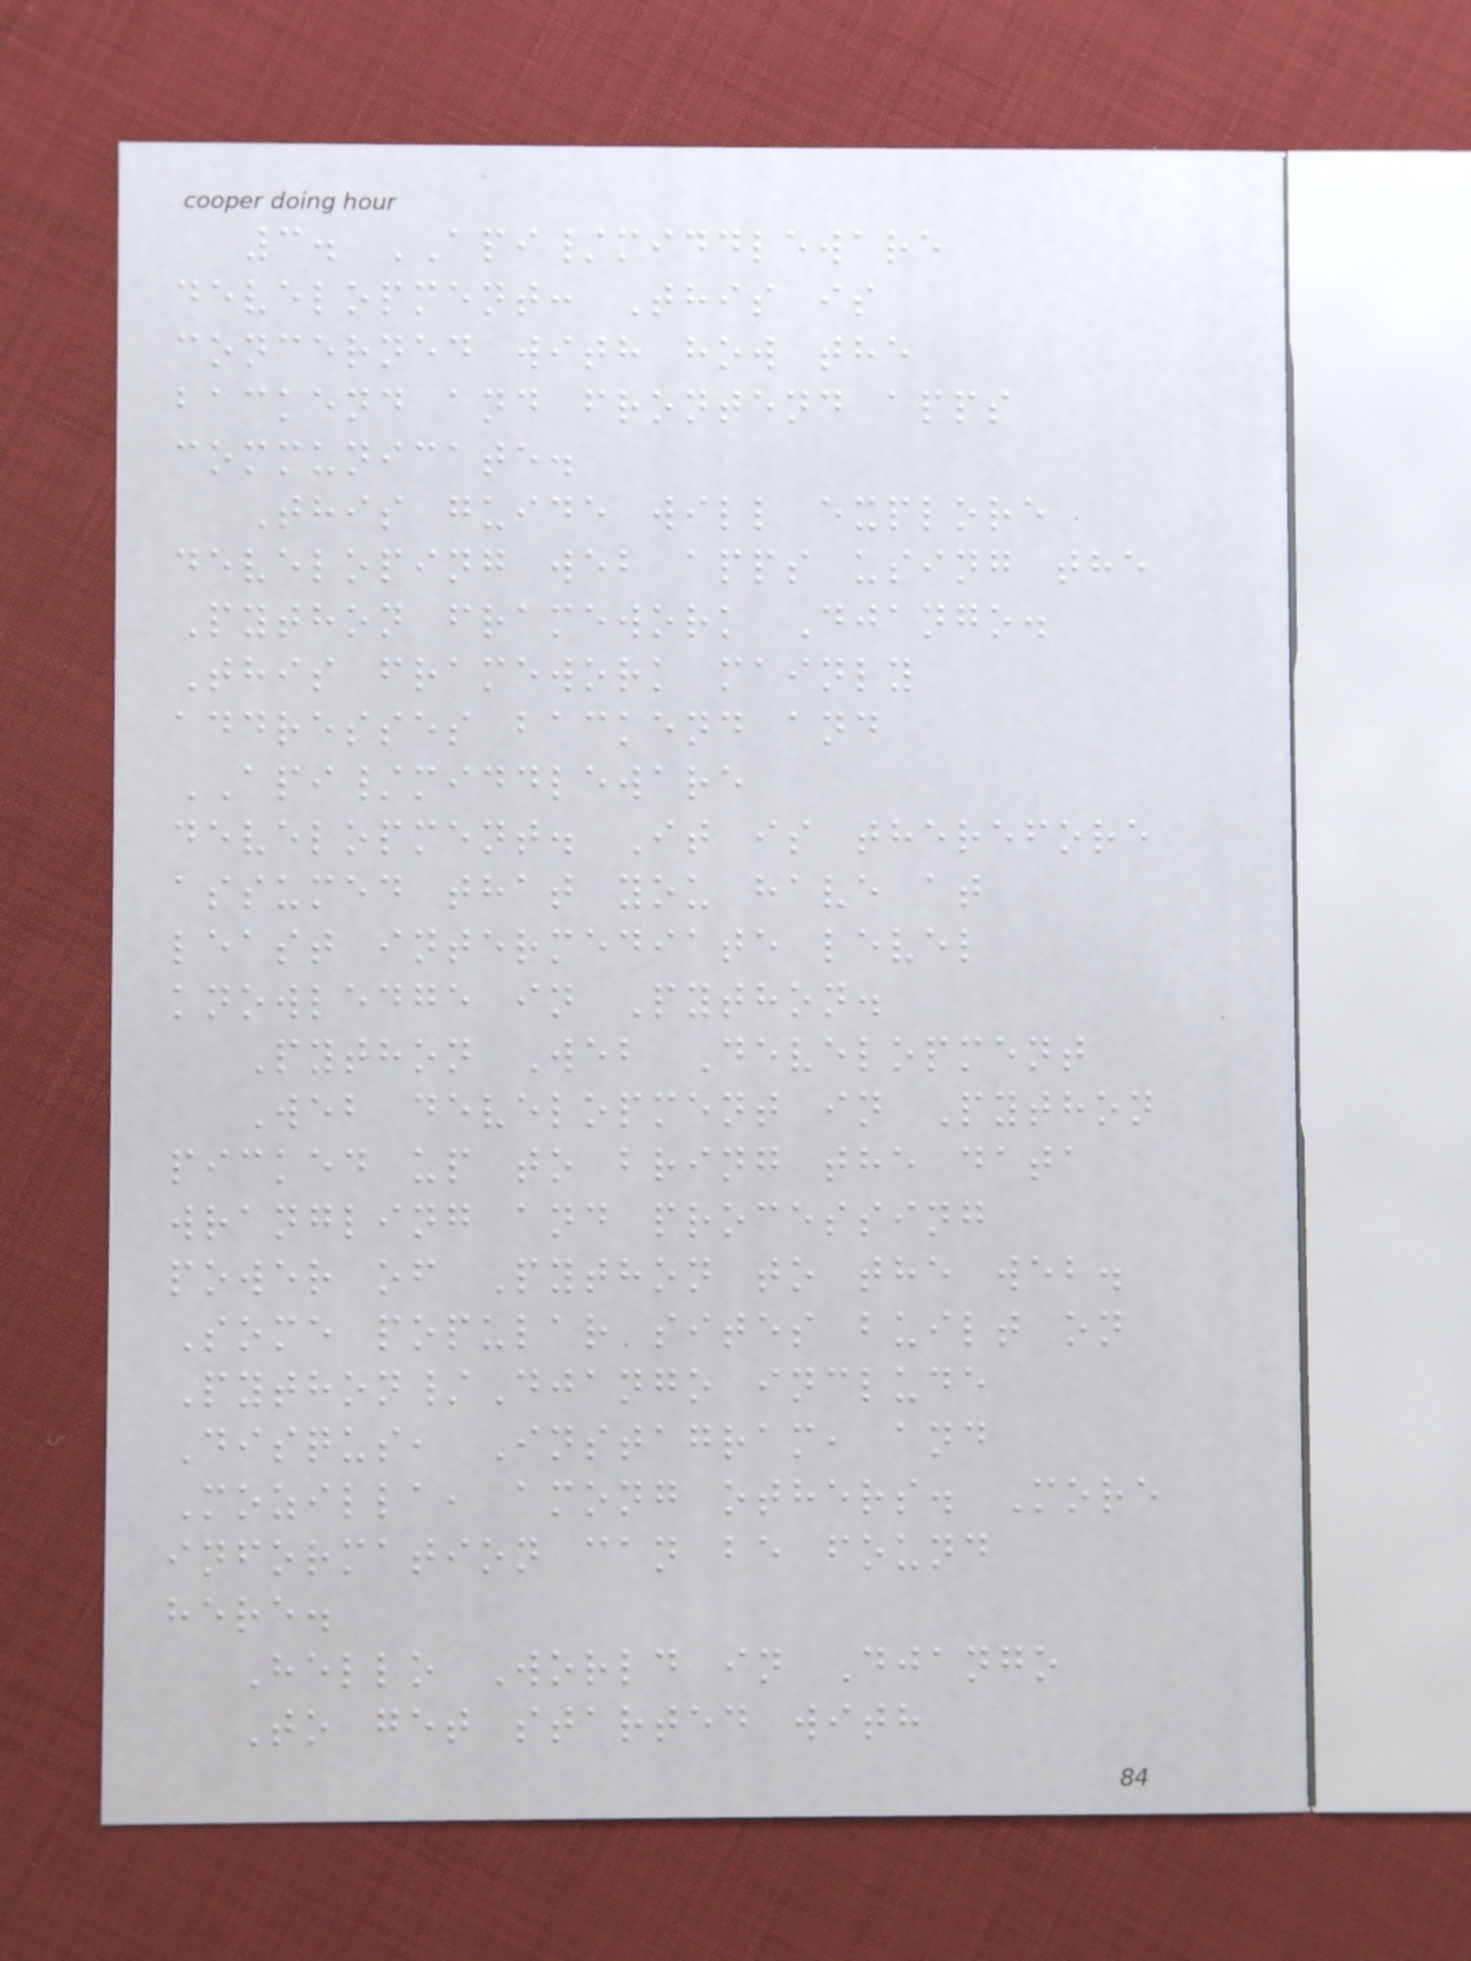3. API/middleware
development: This is
concerned with how the
backend and frontend apps
communicate.
This guide will explore
developing web apps using the
Python framework Django.
This framework mainly
addresses backend and
API/middleware
development. It is therefore
assumed that you have at
least intermediate level
knowledge in Python.
Python Web Development
Web development in Python
picked up to bring the data
wrangling and processing
power of Python to the web.
Some popular sites built on
Python/Django include
Disqus, Instagram, and
Mozilla, among others. More
information can be found
here.
Hello World in Django
To get started with
